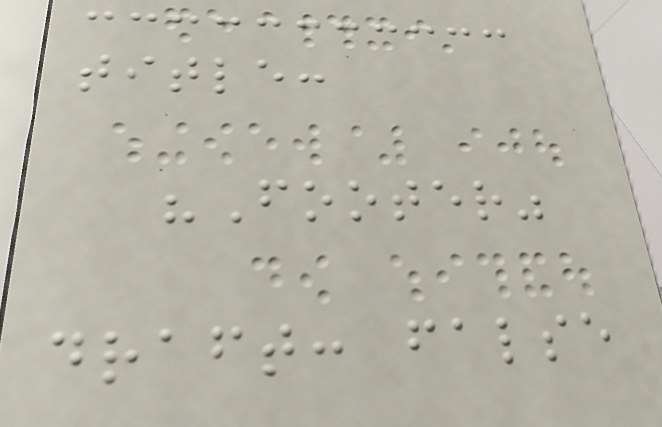title:
"Footer"
draft: false
